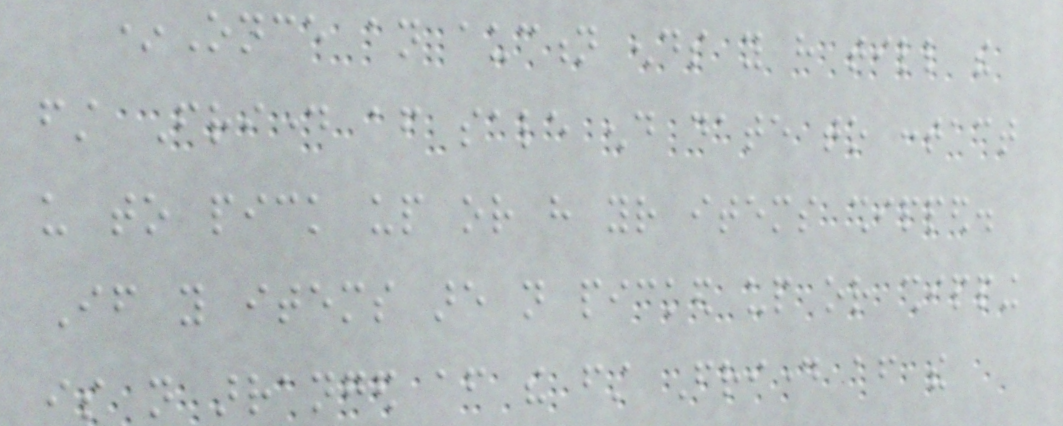*Once an auction ends you have till the
first Friday after sale end date to contact
us to pick up or have your items shipped.
If you items are not picked up or shipping
is not arranged after the first Friday after the
